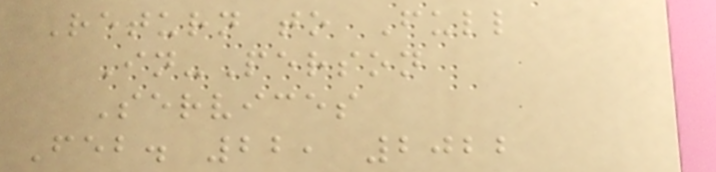Return to Full
In-Person
Services
Feb. 22, 2022
